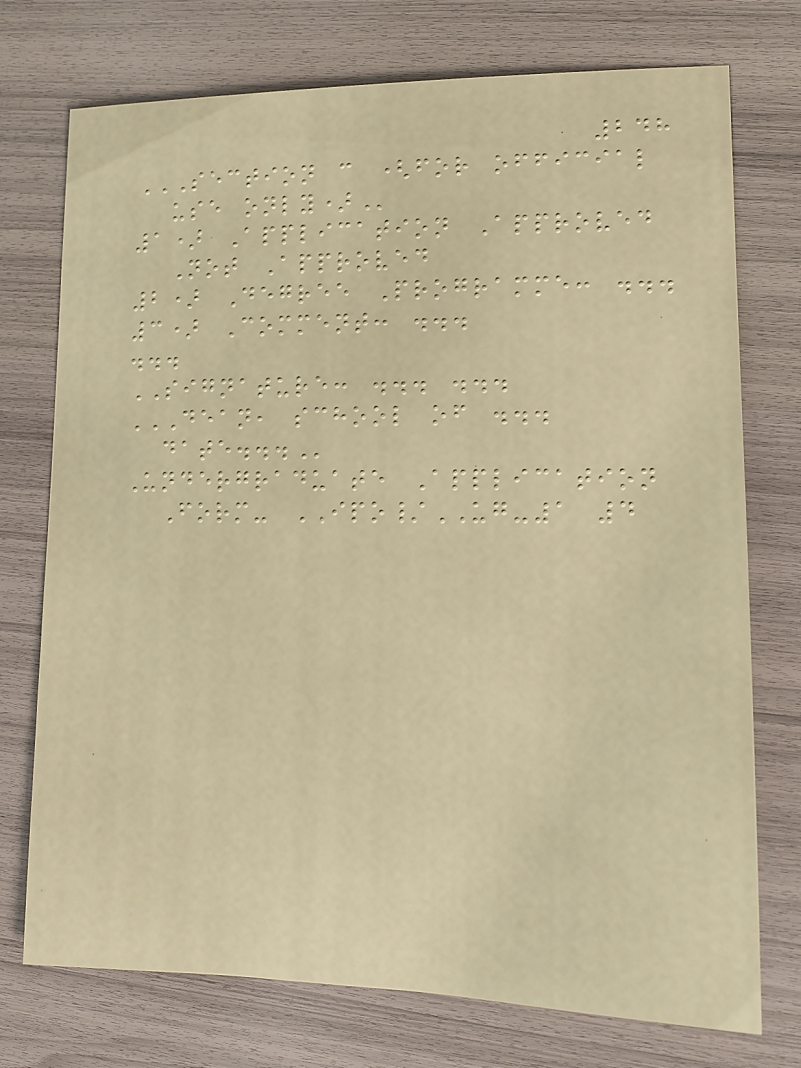248
SECTION C (FOR OFFICIAL
USE ONLY)
1) Application Approved
Not Approved
2) Degree Programme: ...
3) Comment: ...
...
SIGNATURE: ... ...
DEAN, SCHOOL OF ...
DATE...
Undergraduate Application
Form- IPO/UG-1 4
